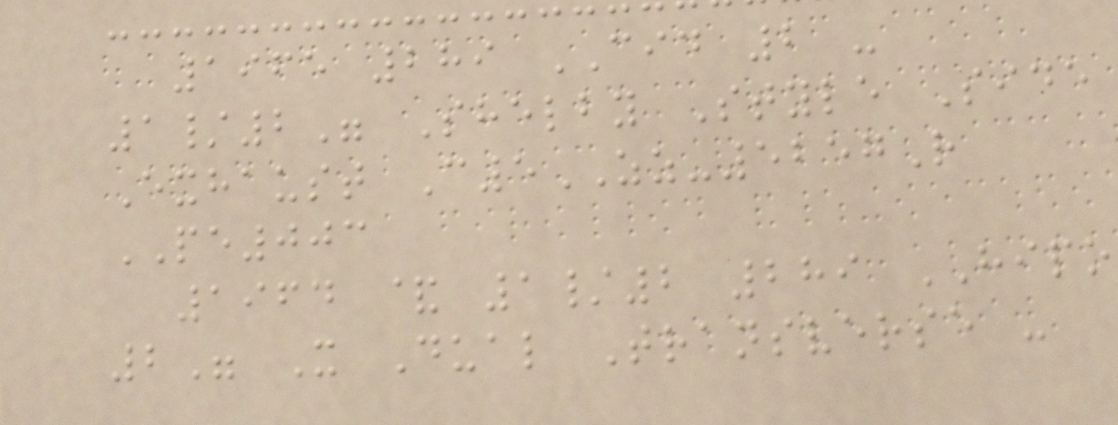1965 289 CID 2 -
1/2" Shelby Style Side
Exhaust C5ZZ-5257R
PE003
1964 & 1/2 289 HIPO
2" X Dual Transverse -
